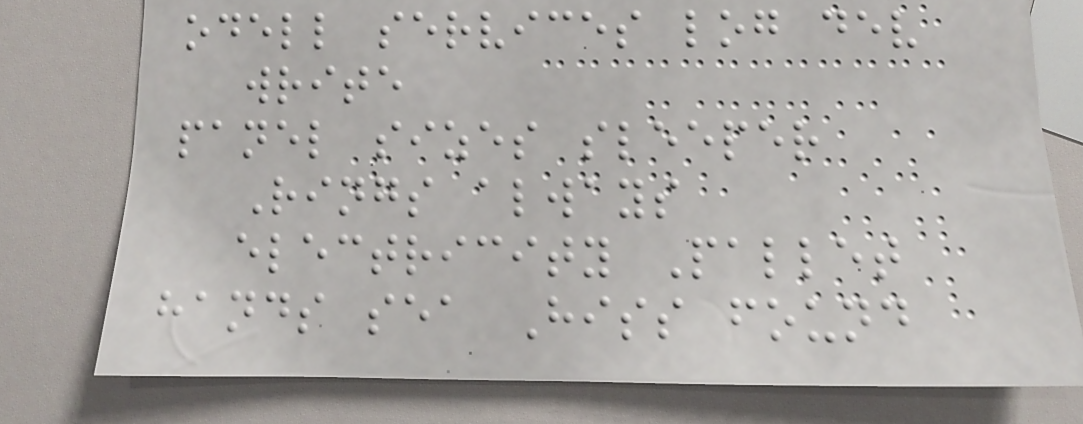odell services log dev
write
panel sizes sleeper
Rings always
electricity Pallet
hands sea Hiss found
